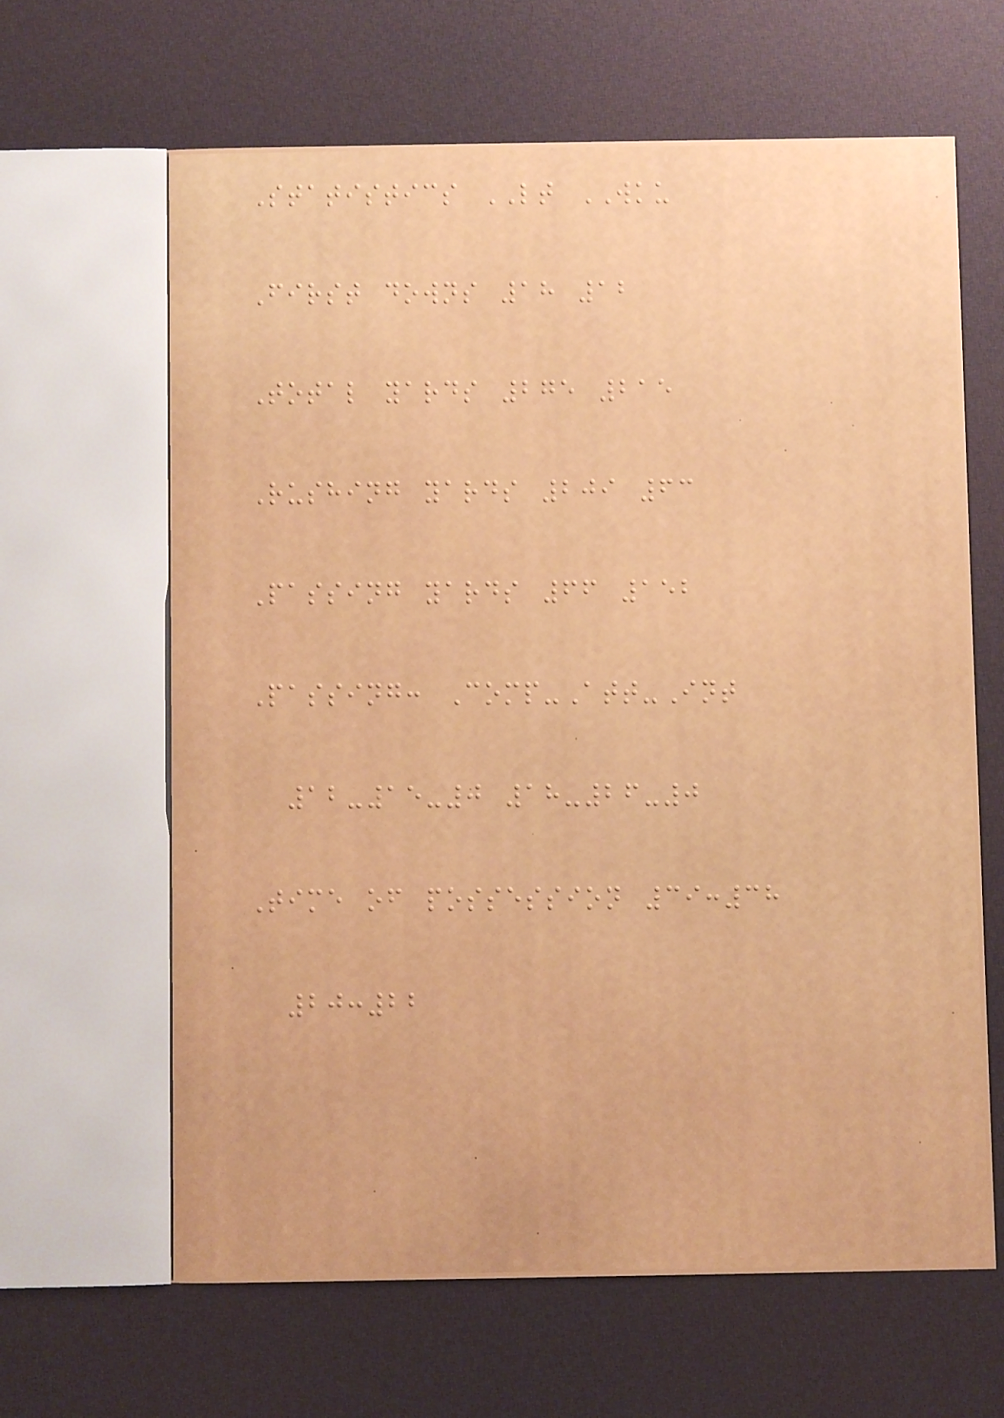Statistics LT WKU
First downs 18 12
Total yards 275 215
Rushing yards 209 63
Passing yards 66 152
Passing: Comp-Att-Int
12-15-0 18-26-0
Time of possession 39:38
20:22
